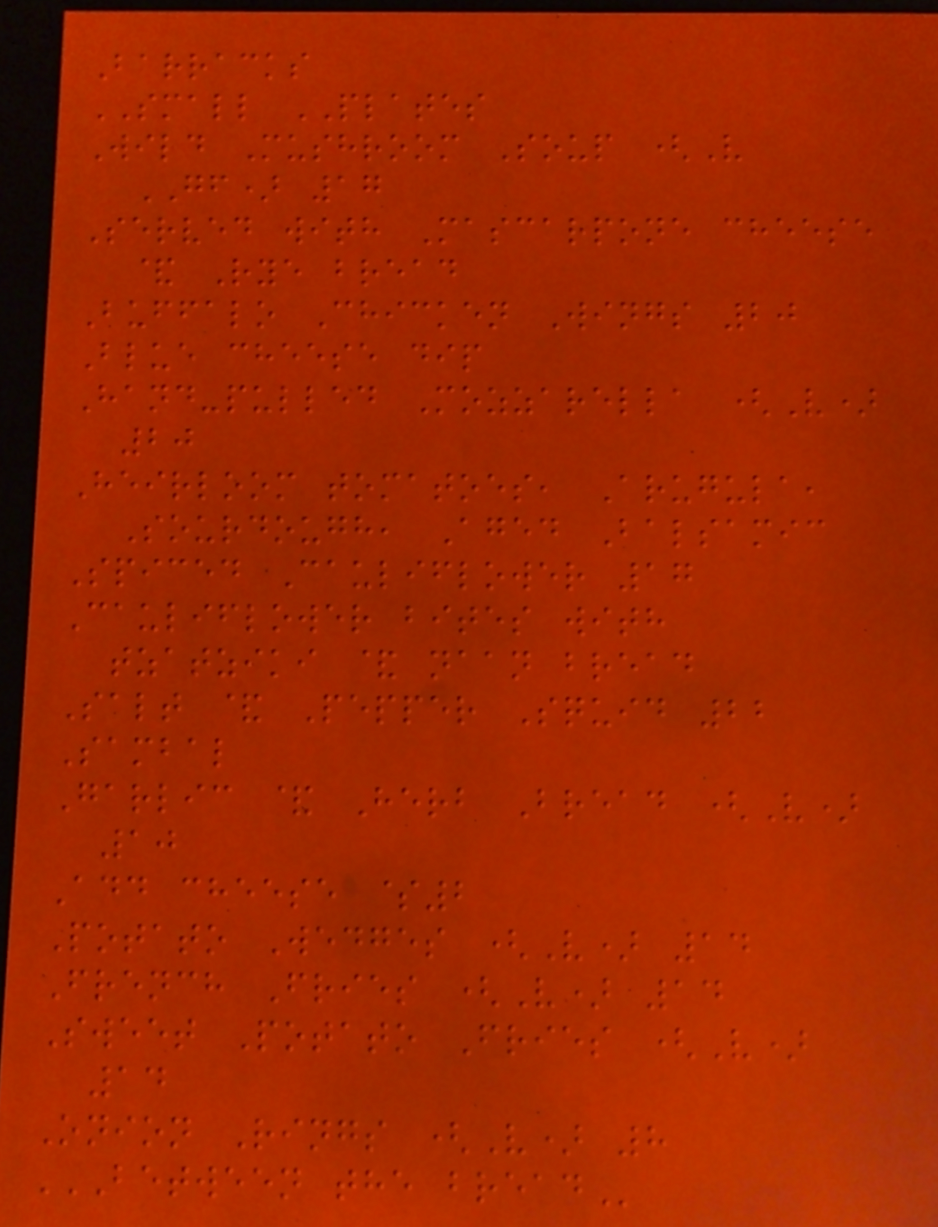Barracks
SMALL PLATES
Wild Mushroom Soup (V
GF) 17
Served with Mascarpone cheese
& Rye bread
Buffalo Chicken Wings 20
Blue cheese dip
Hand-pulled Mozzarella (V)
20
Heirloom tomatoes, Arugula,
Sourdough, Aged Balsamic
Spiced Cauliflower 17
Cauliflower bites with
tzatziki & naan bread
Salt & Pepper Squid 22
Sambal
Garlic & Herb Bread (V)
10
Add cheese $2
Potato Wedges (V) 14
French Fries (V) 14
Sweet Potato Fries (V)
14
Onion Rings (V) 8
BETWEEN THE BREAD
